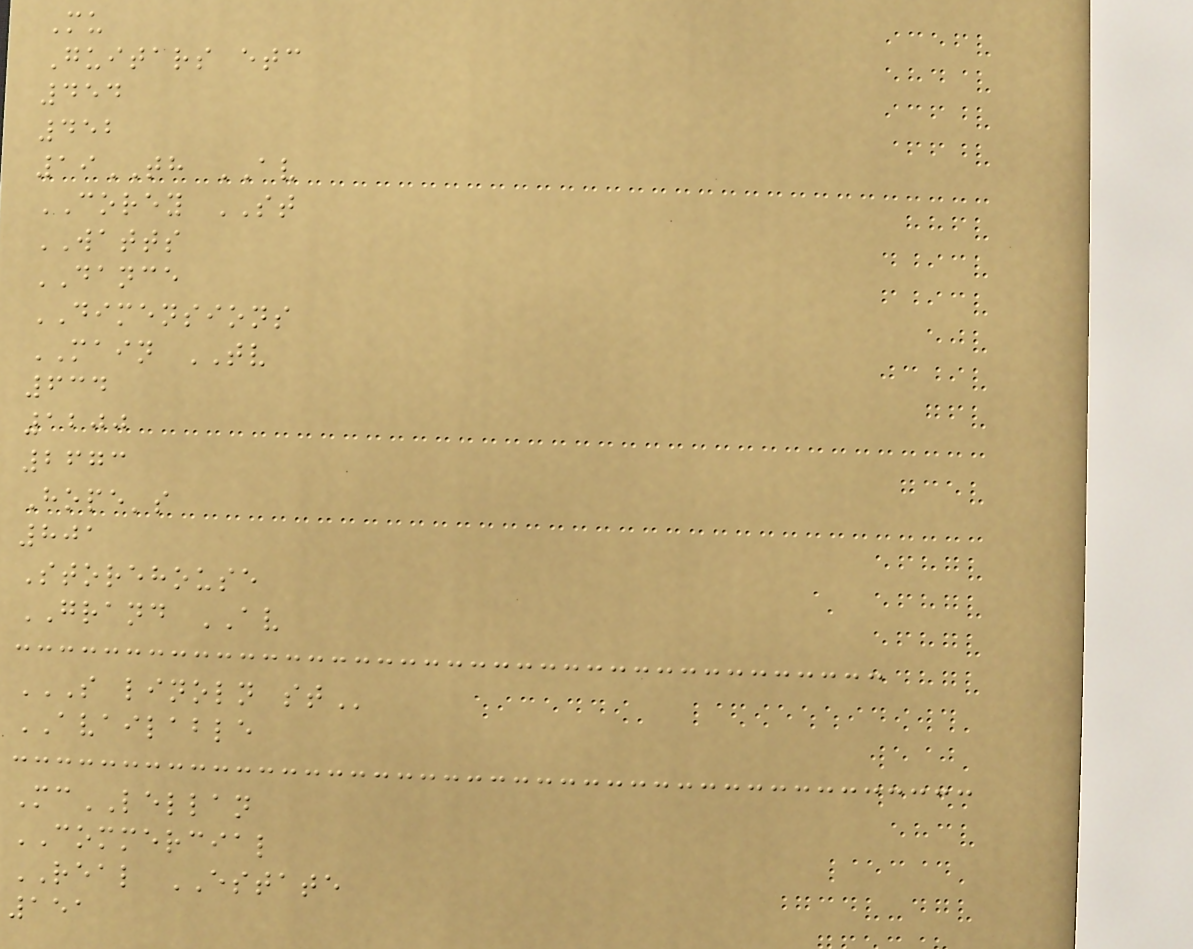Mu
Guitars etc
454
452
19TH AV
COREY ST
WATTS
DANCE
DIMENSIONS
MAIN TV
634
1200
2673
Hope's
801
Storehouse
GRAND AV
S LINOLN ST
AVAILABLE
McLELLAN
COMMERCIAL
REAL ESTATE
151
